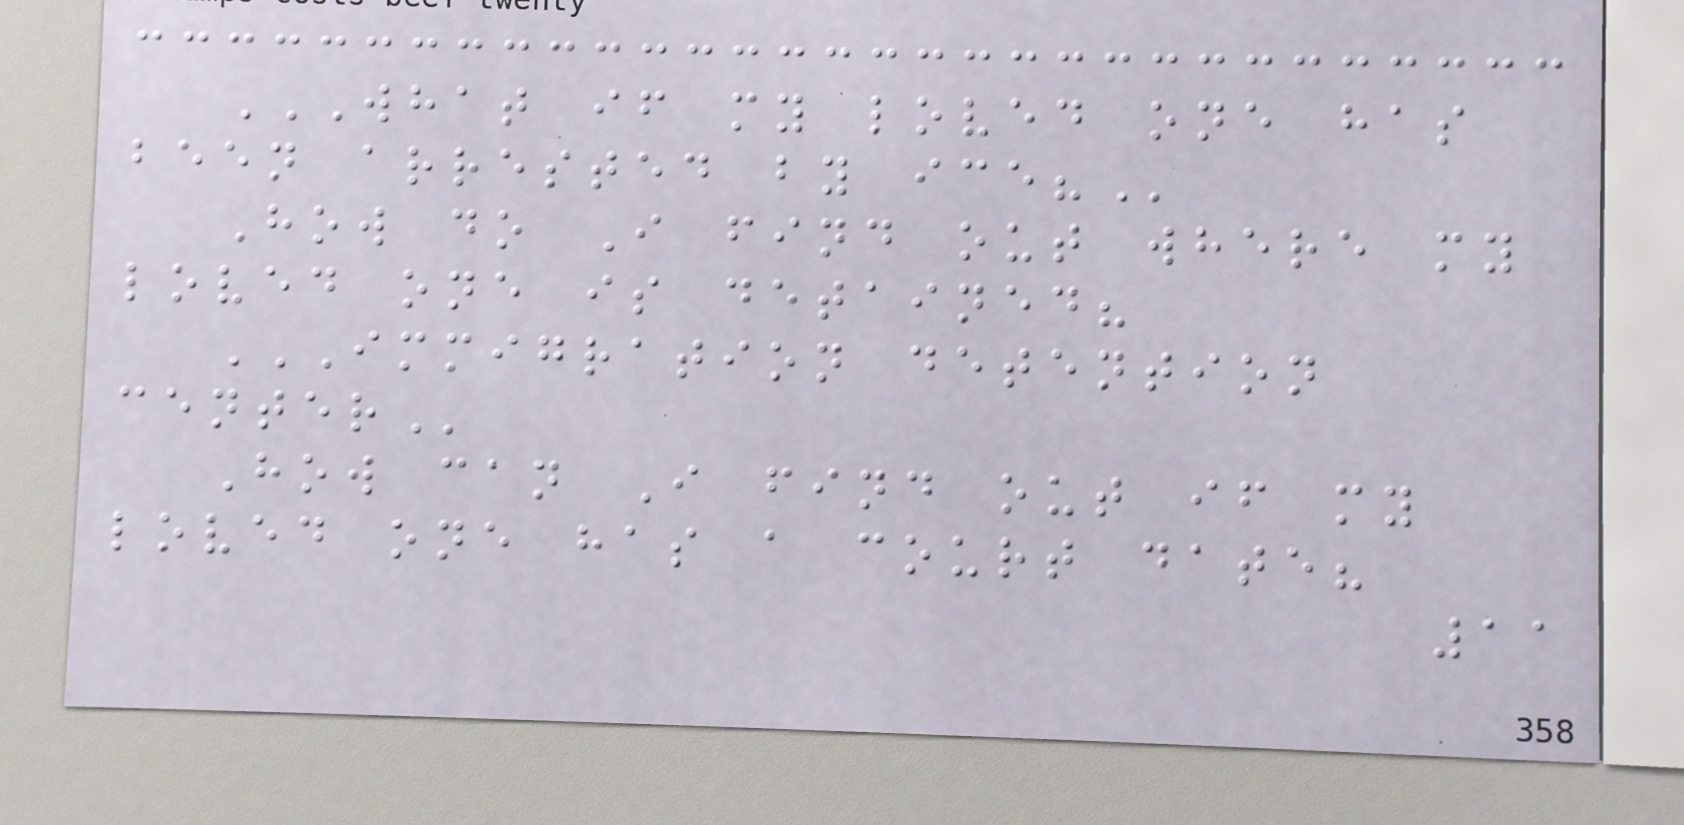WHAT IF MY LOVED ONE HAS
BEEN ARRESTED BY ICE?
How do I find out where my
loved one is detained?
IMMIGRATION DETENTION
CENTER
How can I find out if my
loved one has a court date?
11
